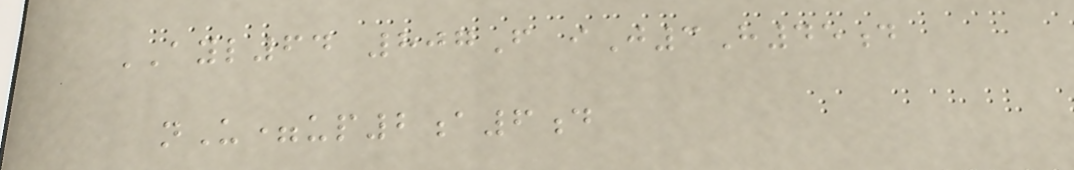AYL64 807F iJ3H45d
nU=up2a6d
